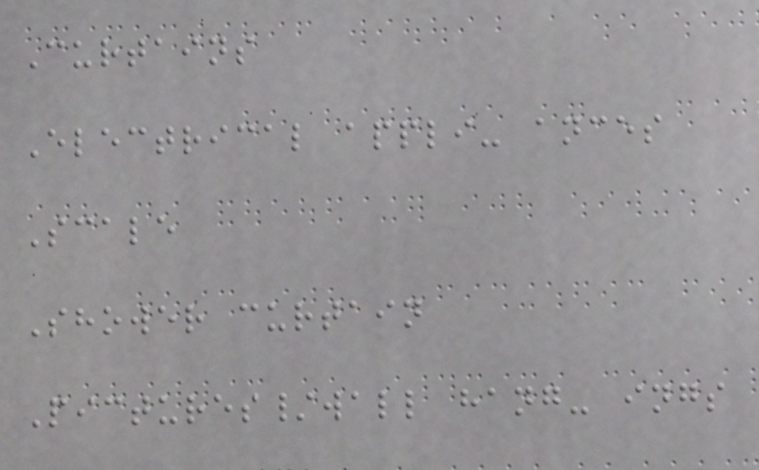Curtains
Electrical appli- ances
Scale
Shower curtain
Pictures/wall hang- ings
